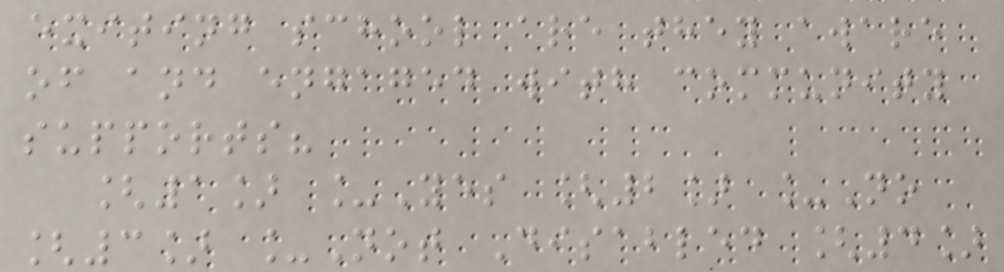exiting school are they aware
of and engaged with community
supports?
[1] _Yes [2] _No
[3] _Not Disabled [4]
